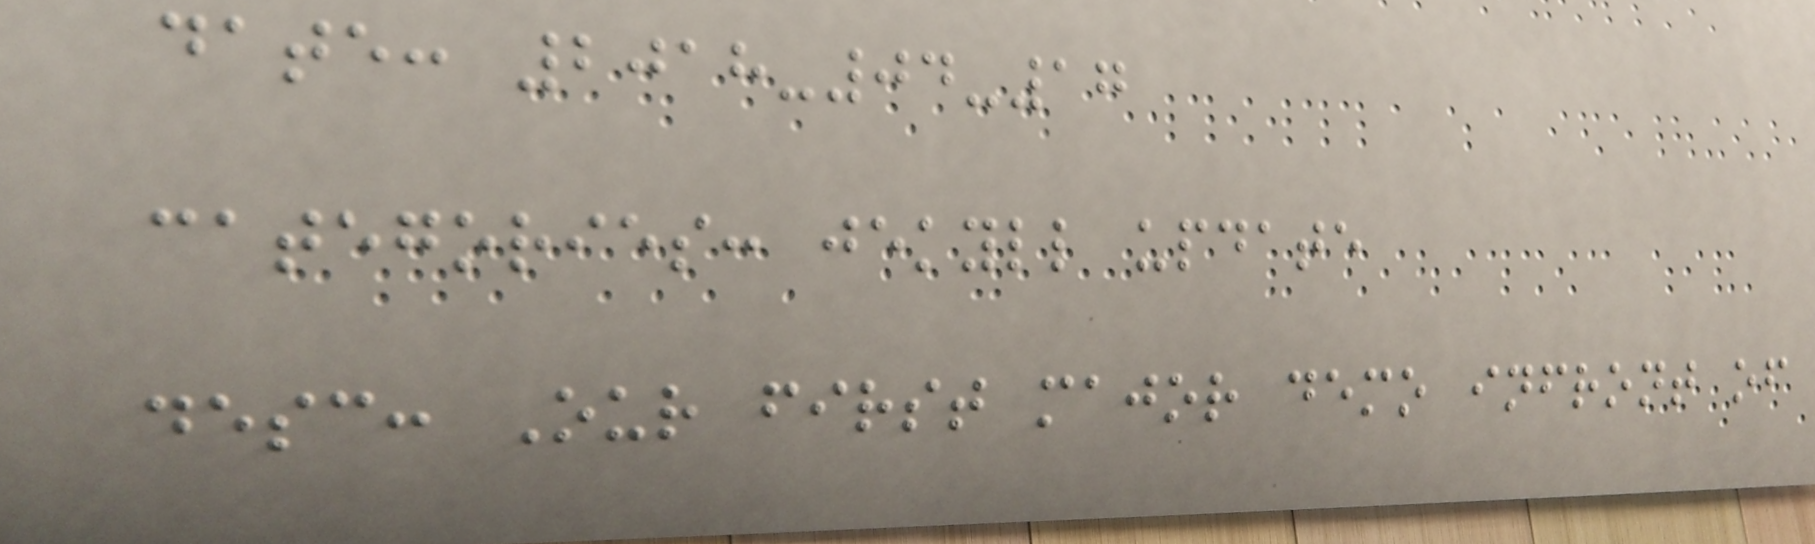date: 2018-04-17
categories: jekyll update
desc: Our first major demo infront of
